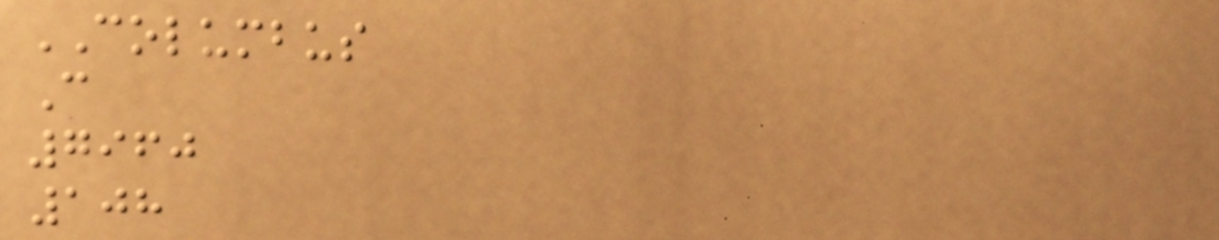COLUMBUS
C
7960
108
